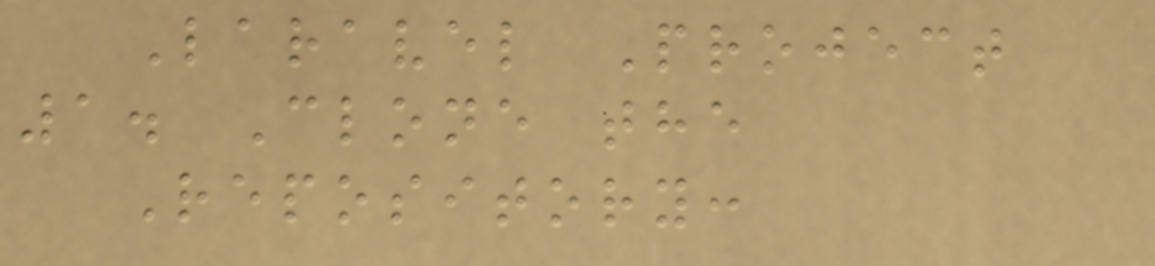Laravel Project
1. Clone the
Repository:
